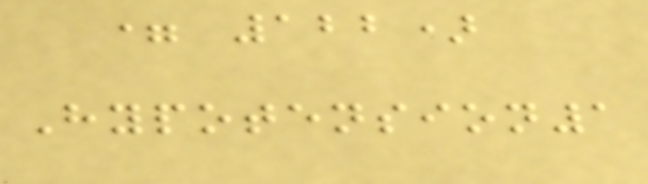= 122)
Hypotension1
